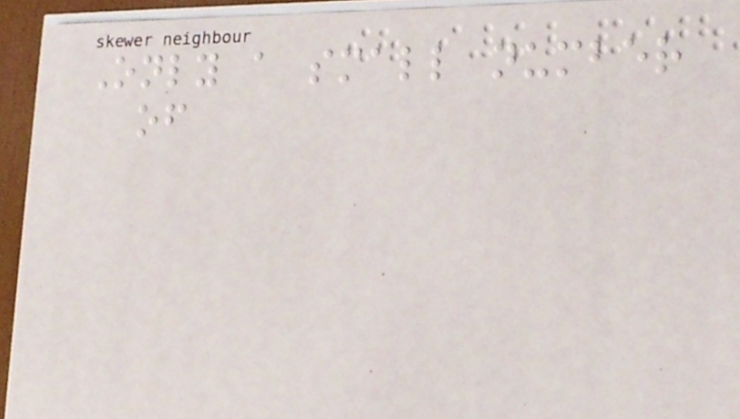Only a small number
of
